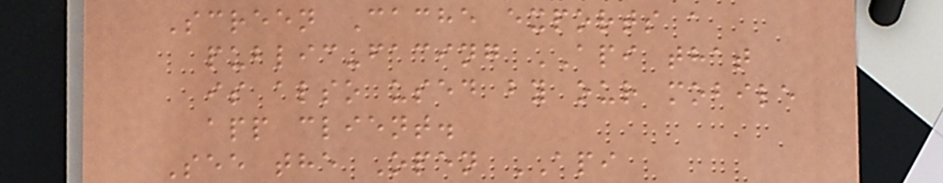Screen Cache exports a
public-facing API that
is also used by our mobile
app client.
See the Open API
